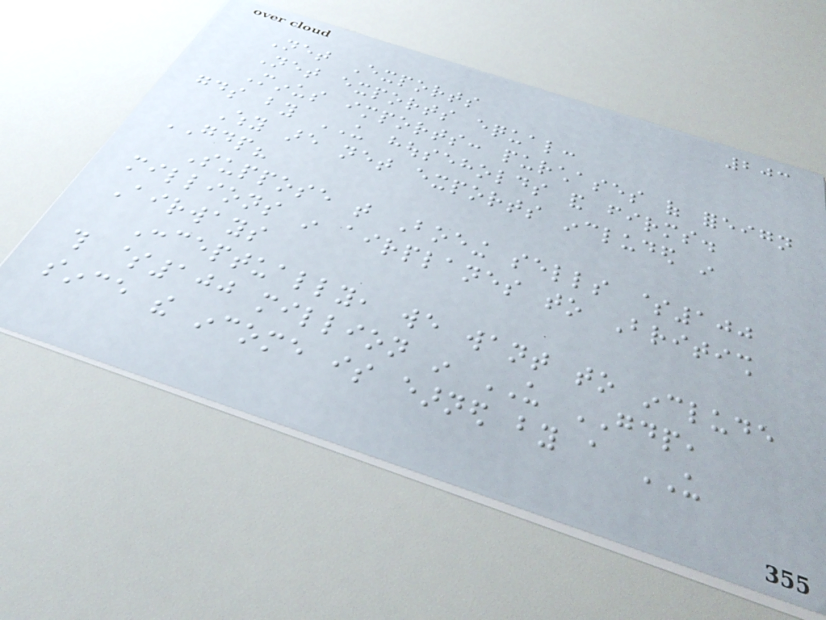203
Net Exports
Net exports equal:
Minus imports: purchases of foreign
goods by US households and firms.
Why are net exports included in
GDP?
Suppose that Boeing sells $100
millions in airplanes to British
Airways
Conceptually, we want to include
this $100 million in US GDP,
since the income is earned by a US
